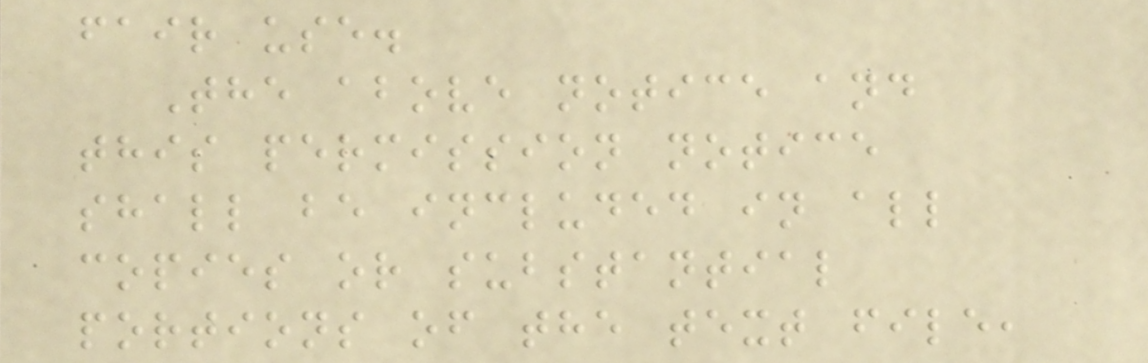fair use.
The above notice and
this permission notice
shall be included in all
copies or substantial
portions of the text file,
